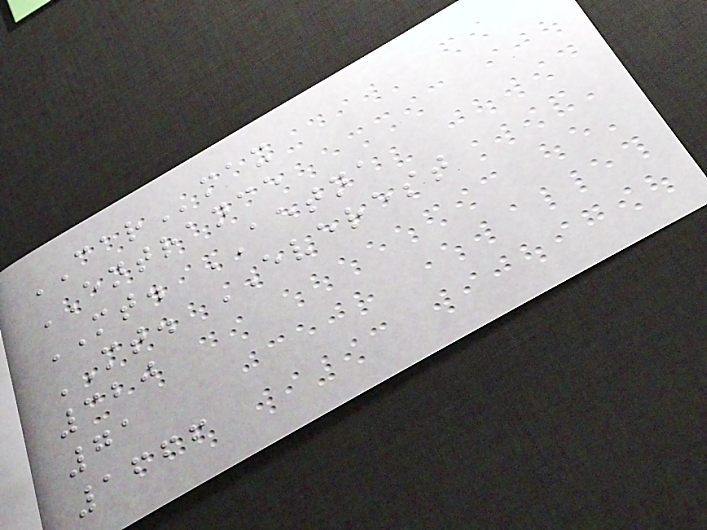CARmax
ENTRANCE
MT. AETNA
MT. EVEREST
320
71
1666
